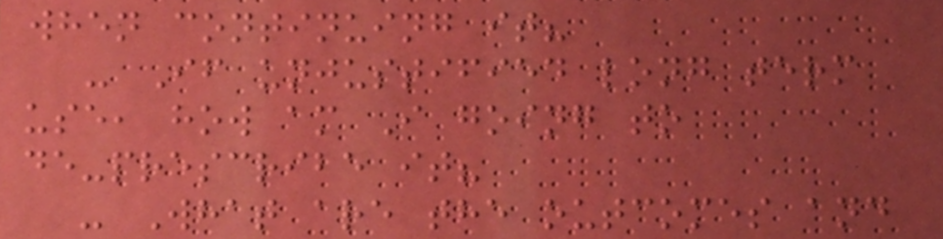when continuing it?
- If unjustified long term
use, how am I going to
de-prescribe it?
- What are the outcomes and
